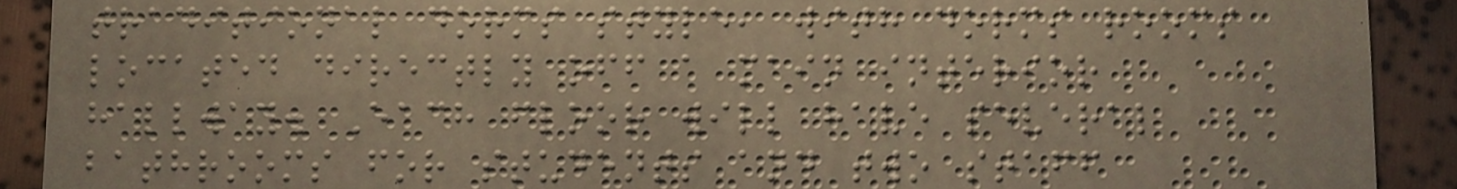traditional dorms style, with dorms rooms
located directly off a main interior
hallway. Each floor will have several
bathrooms for students and two staff
